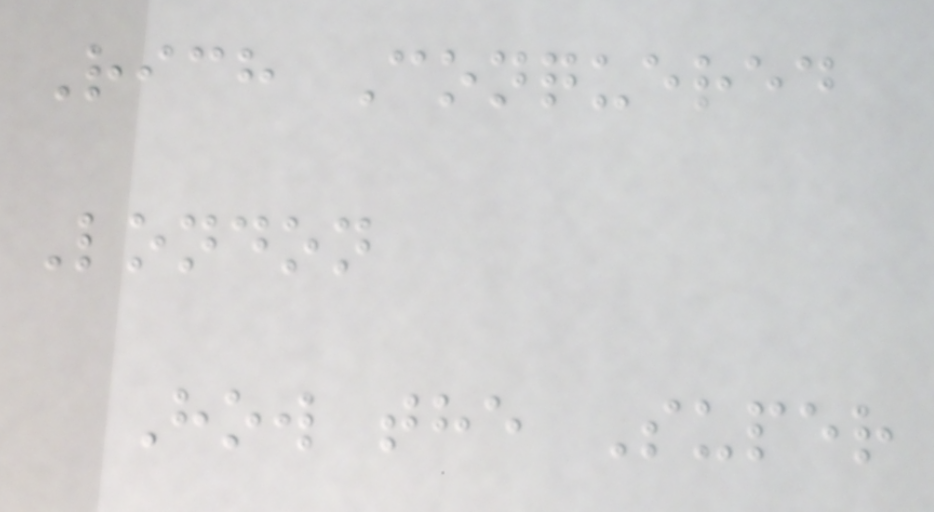Rich Conquered
London
How the Super
